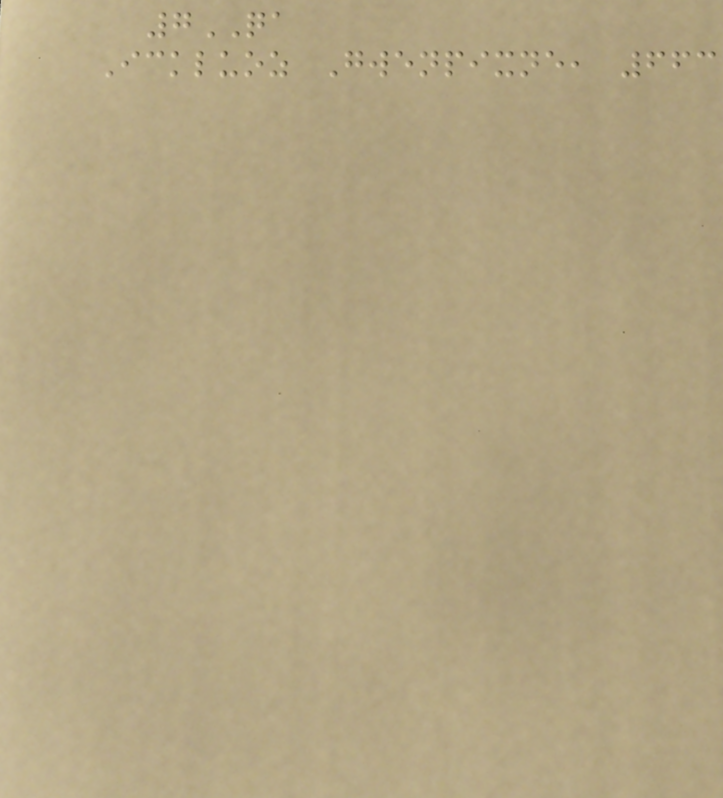7QA
Ickluoz Gwenpixne, 663
